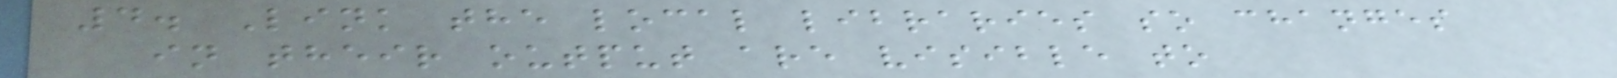4. Link the local libraries so changes
in their output are visible to
